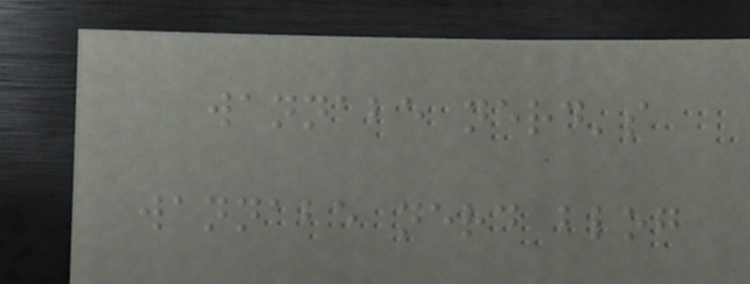wannabe nerd's
wannabe nerd blog
